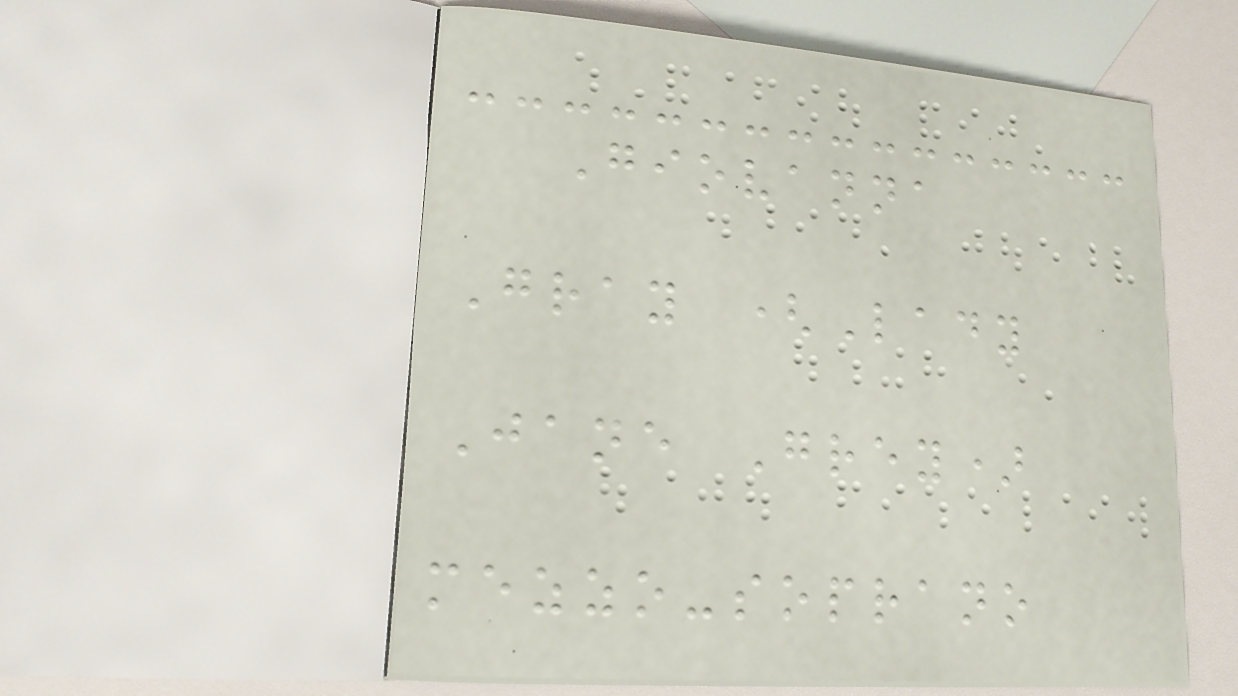Giovanna
Gray (Lady
Jane Grey)
mezzo-soprano
